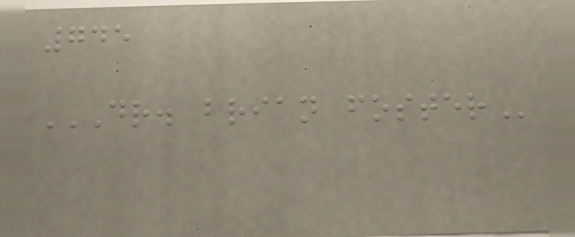745
DR. BRIAN FOSTER
